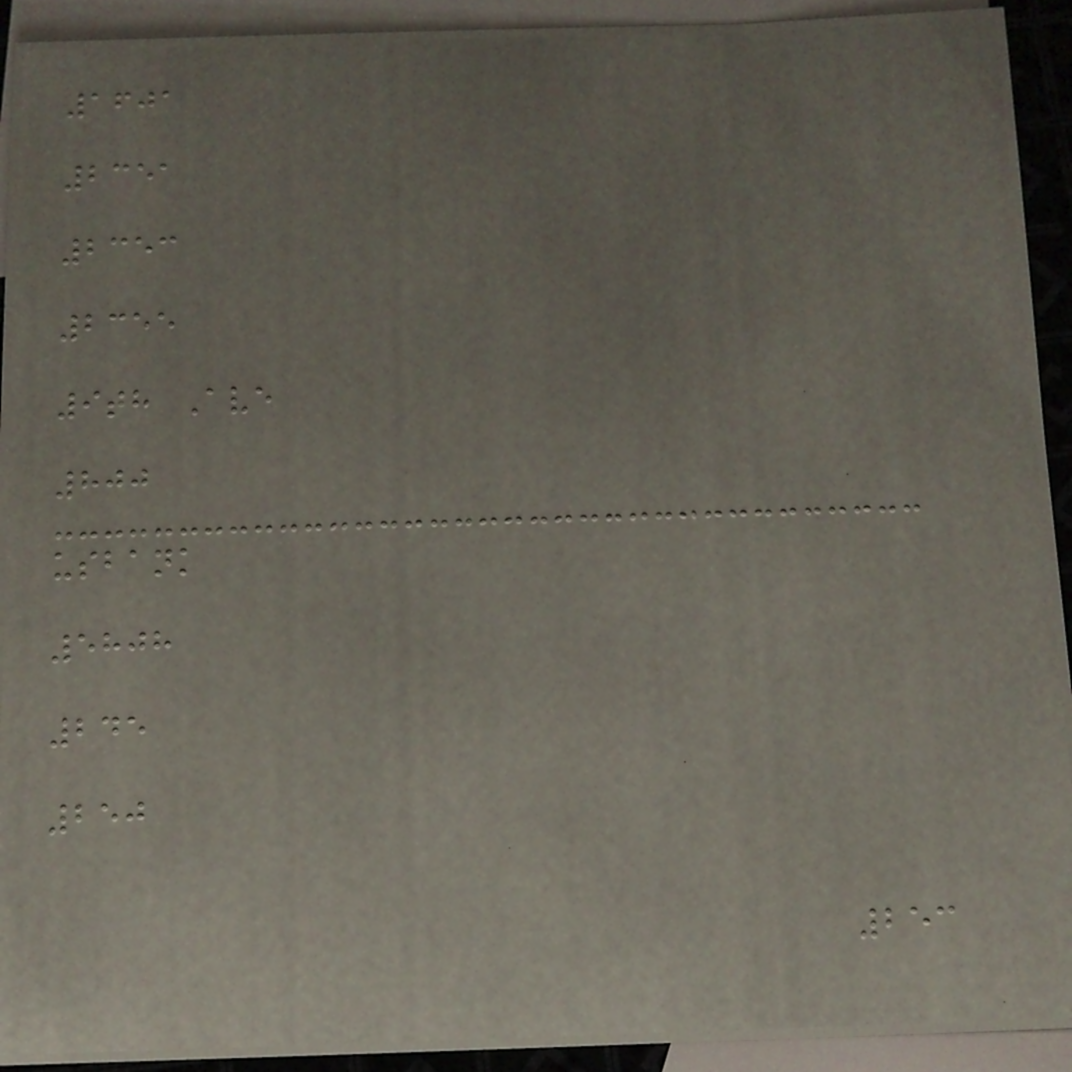1601
2351
2353
2355
9th Ave
800
usbank
5808
245
250
253
